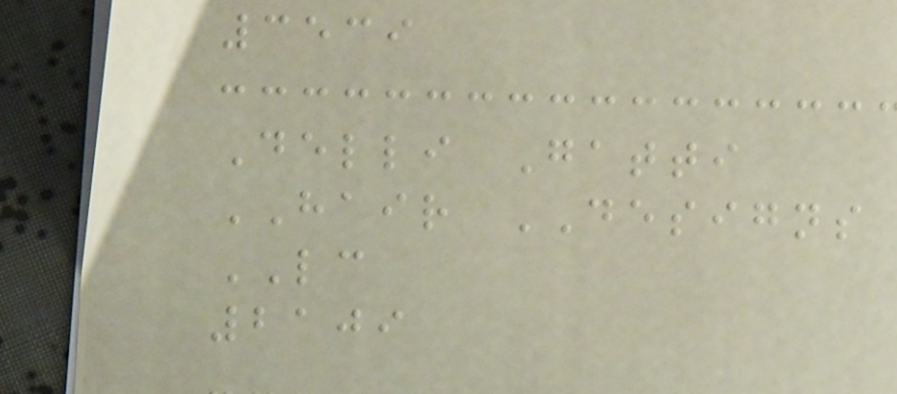3539
Delli Gatti
HAIR DESIGNS
LC
2109
